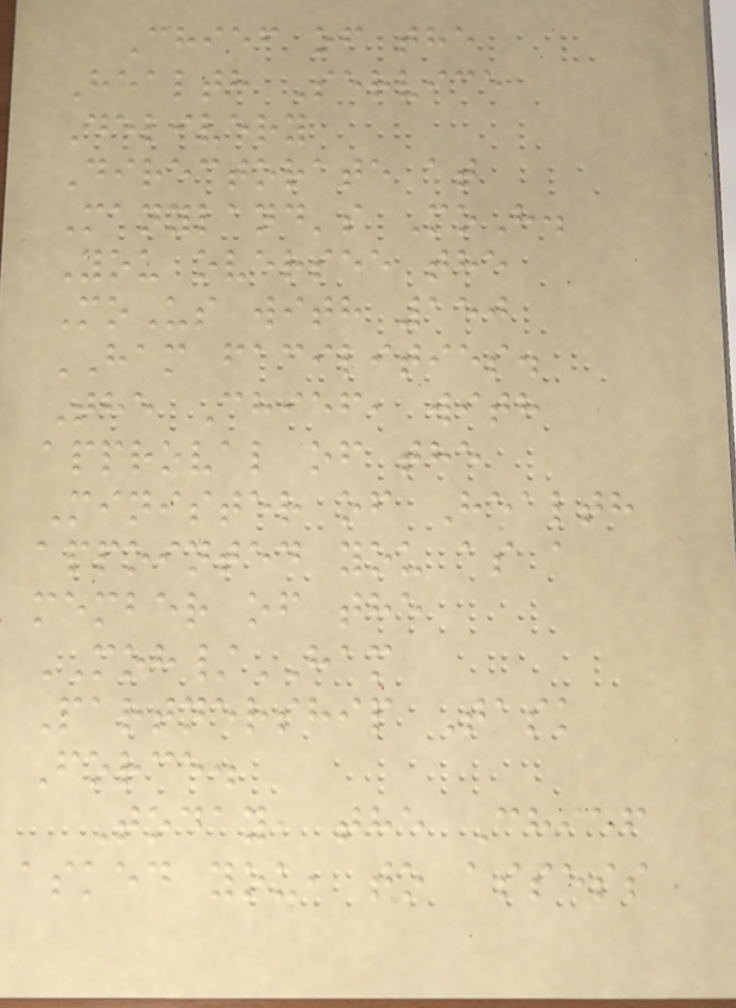Chief of the
Health Service
Delivery
Directorate at
Manyland's MoH.
You oversee the
MoUs with 150
HAM facilities.
The Chief, with
approval of the
Minister of Health
appointed you as a
member of the
MOH/HAM
Partnership Task
Force.
Today, the Chief
asked you, to assess
